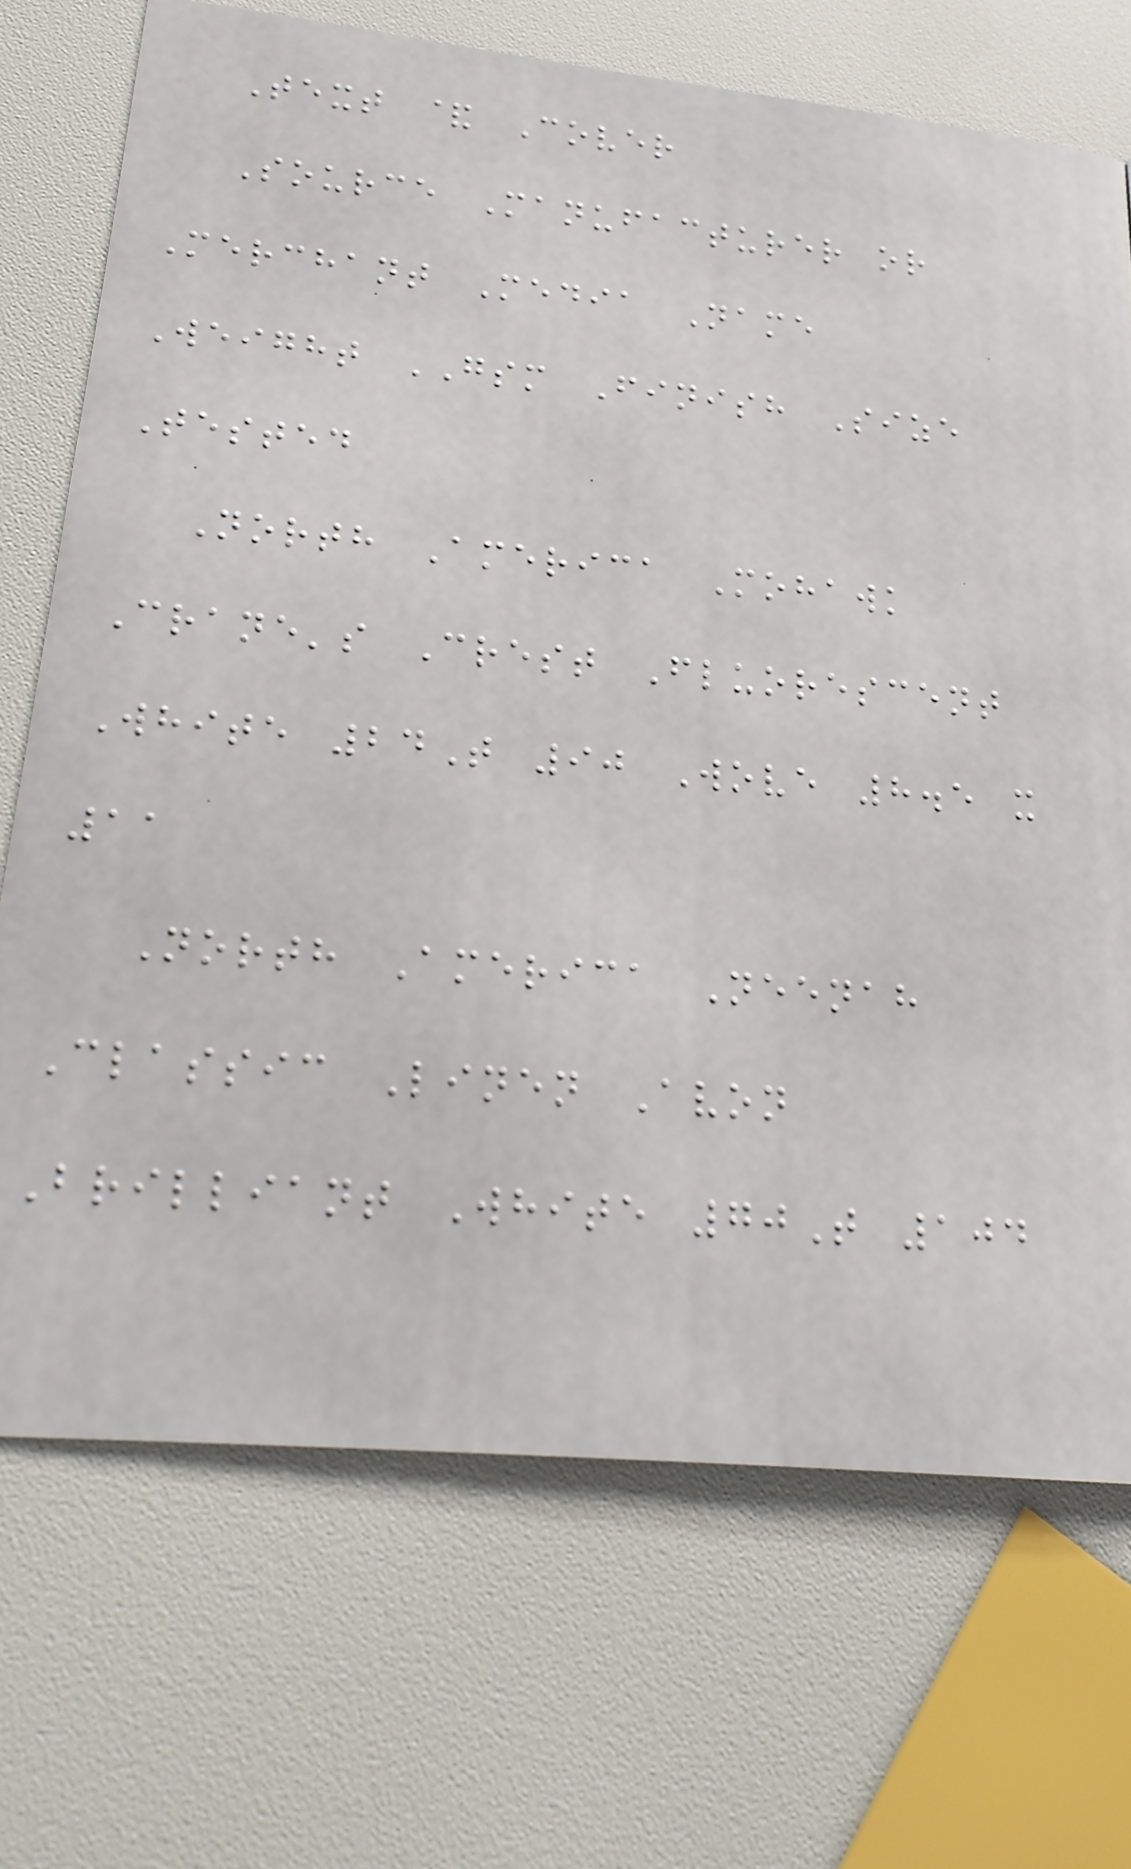Text & Cover
Source Manufacturer or
Merchant Media Name
Weight GSM Finish Size
Tested
North America Mohawk
Crane's Crest Fluorescent
White 24T 90 Wove 8.5 x
11
North America Neenah
Classic Linen Avon
Brilliant White 70T 104
